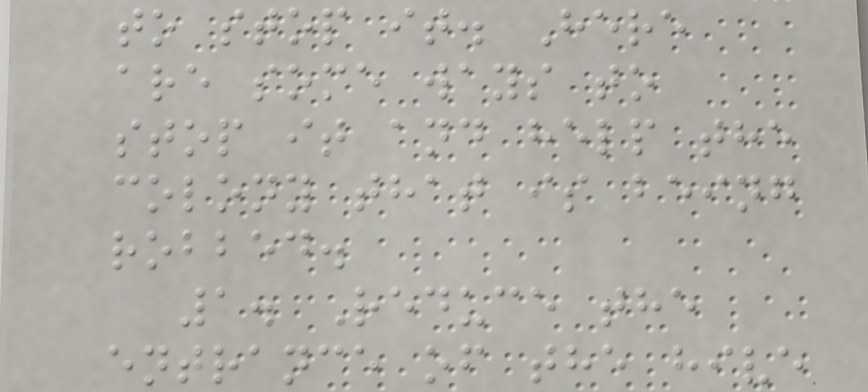to stop it. Here
are some ways to
stop it and help the
colony that is being
robbed.
1. Reduce the
entrance of the hive
